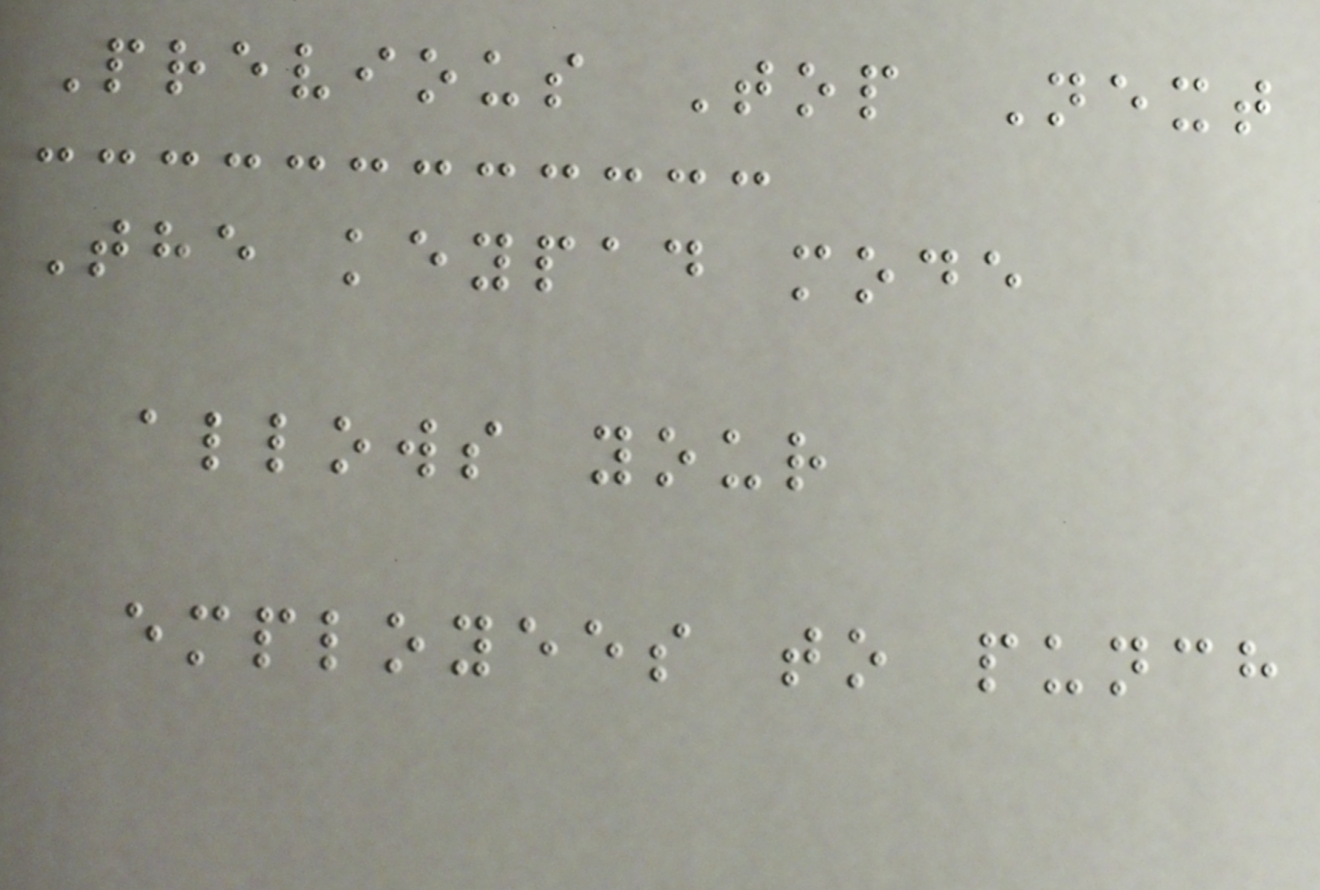Previous Top Next
The keypad mode
allows your
employees to punch
